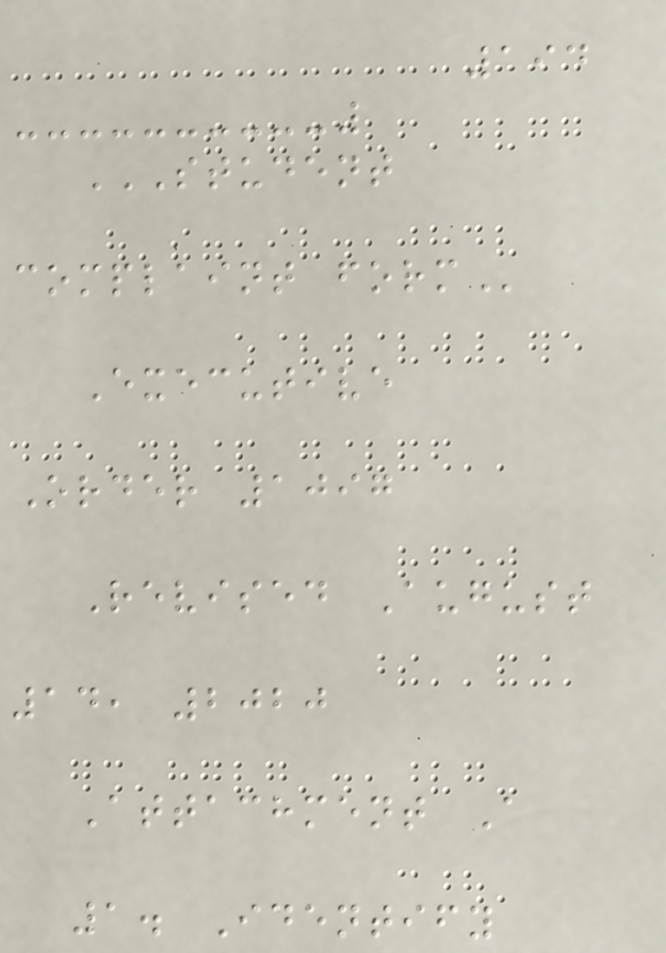194
STUDENT
COMPLAINT FORM
Executive
Order 1097
Revised August
14, 2020
Attachment A
1. Identify
